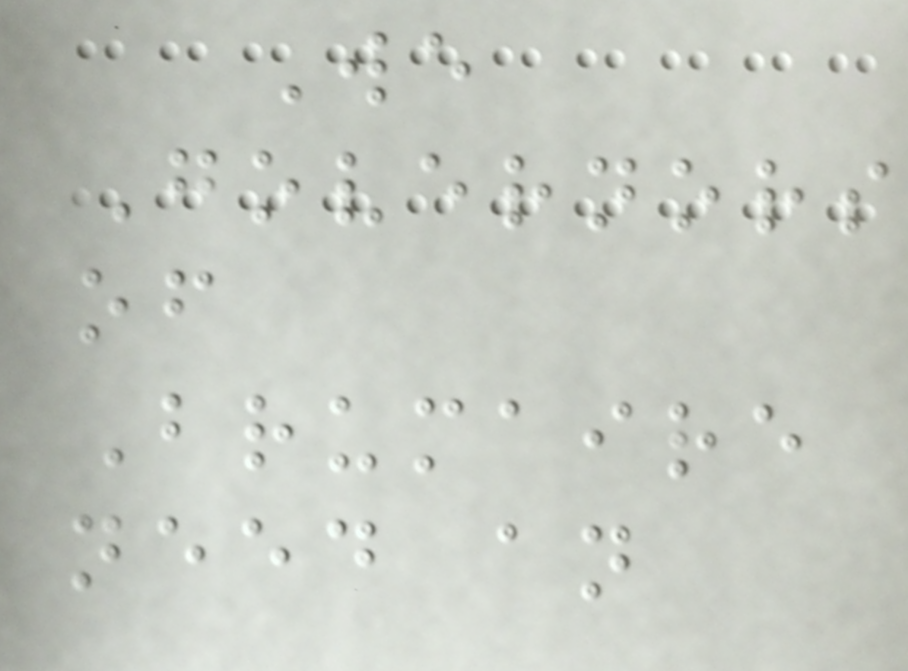We
Governors
of
Brumaire
need an
